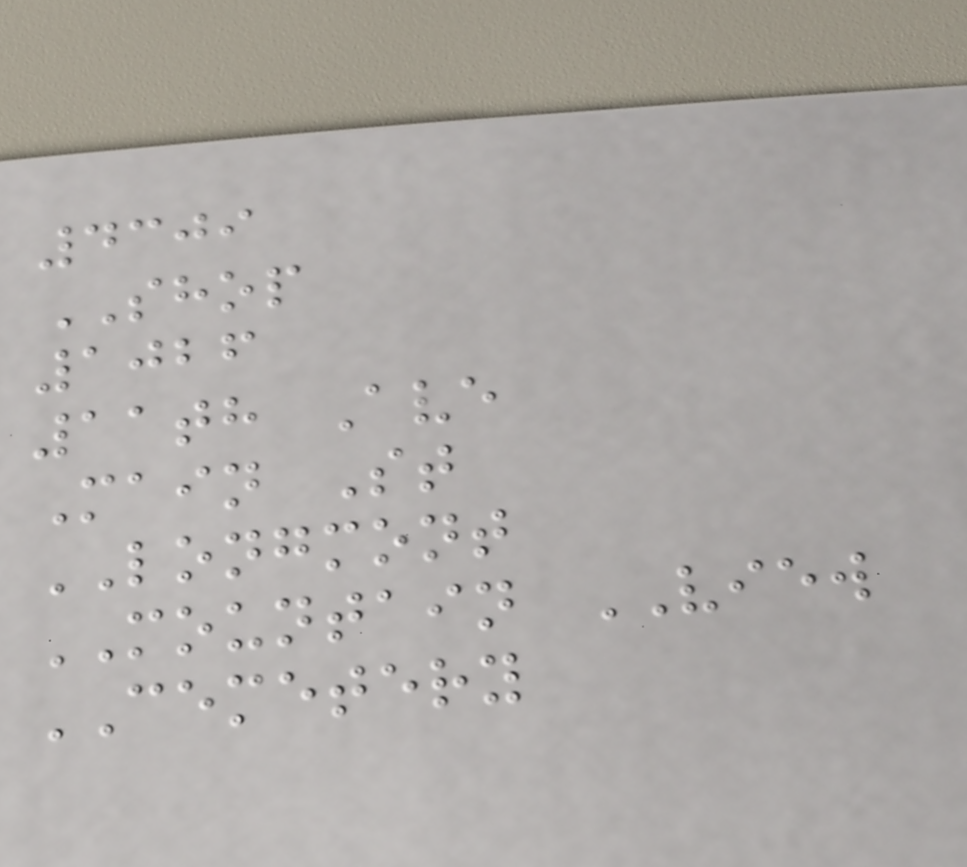4309
SHOP
1026
11th Ave
Main St
LONGMONT
MOUNTAIN VIEW
CEMETERY
